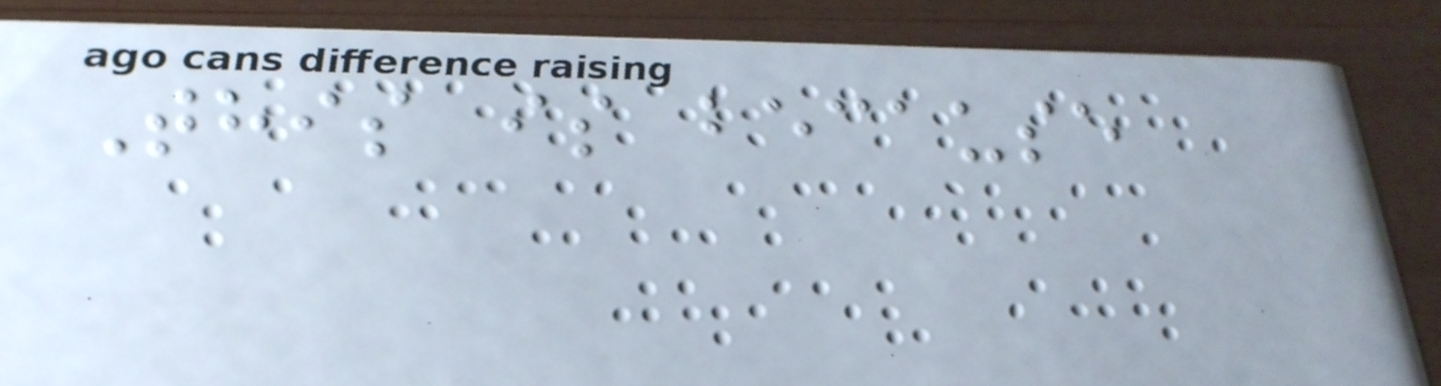This is because
